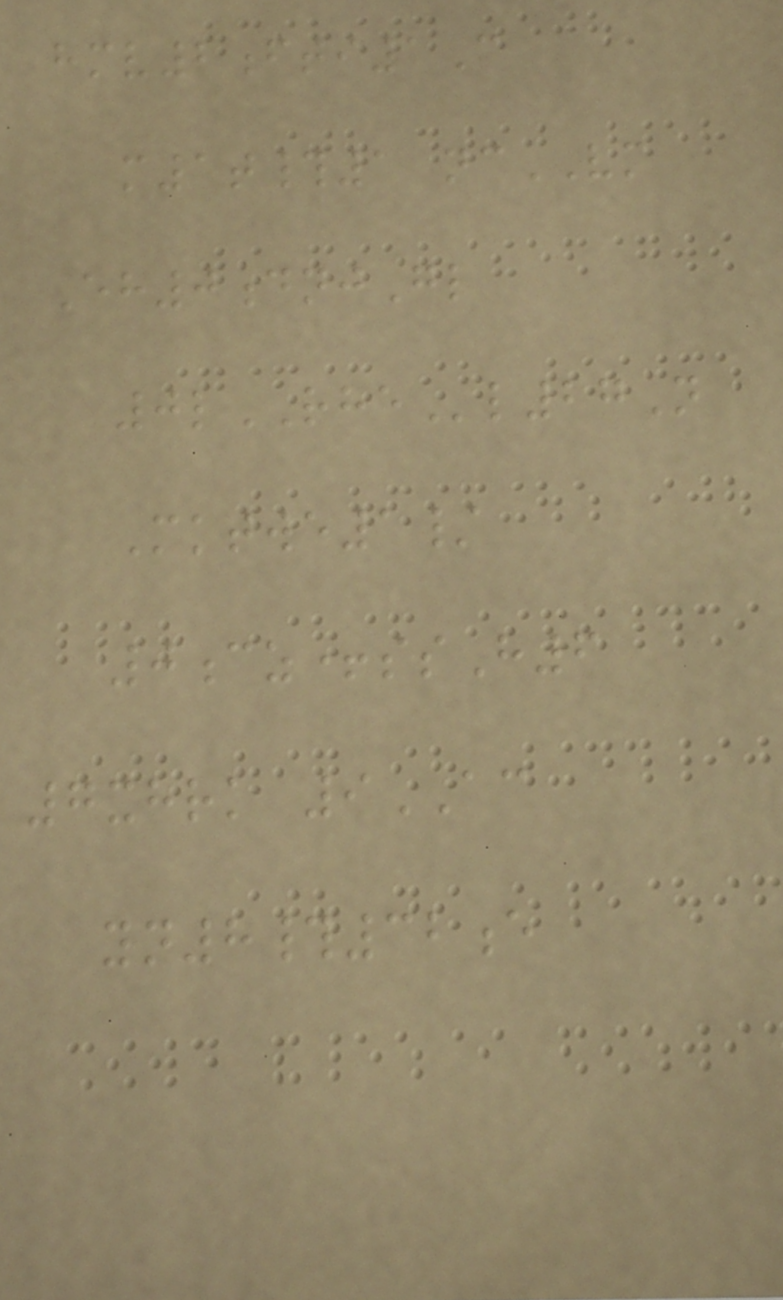hmv2fti1C
m1t#1 ncVM
Eh0dnjGl
0lRHEl27N
Mktwe1/
0cz+ssH6
7xhrk 9AC
yn8#32e
